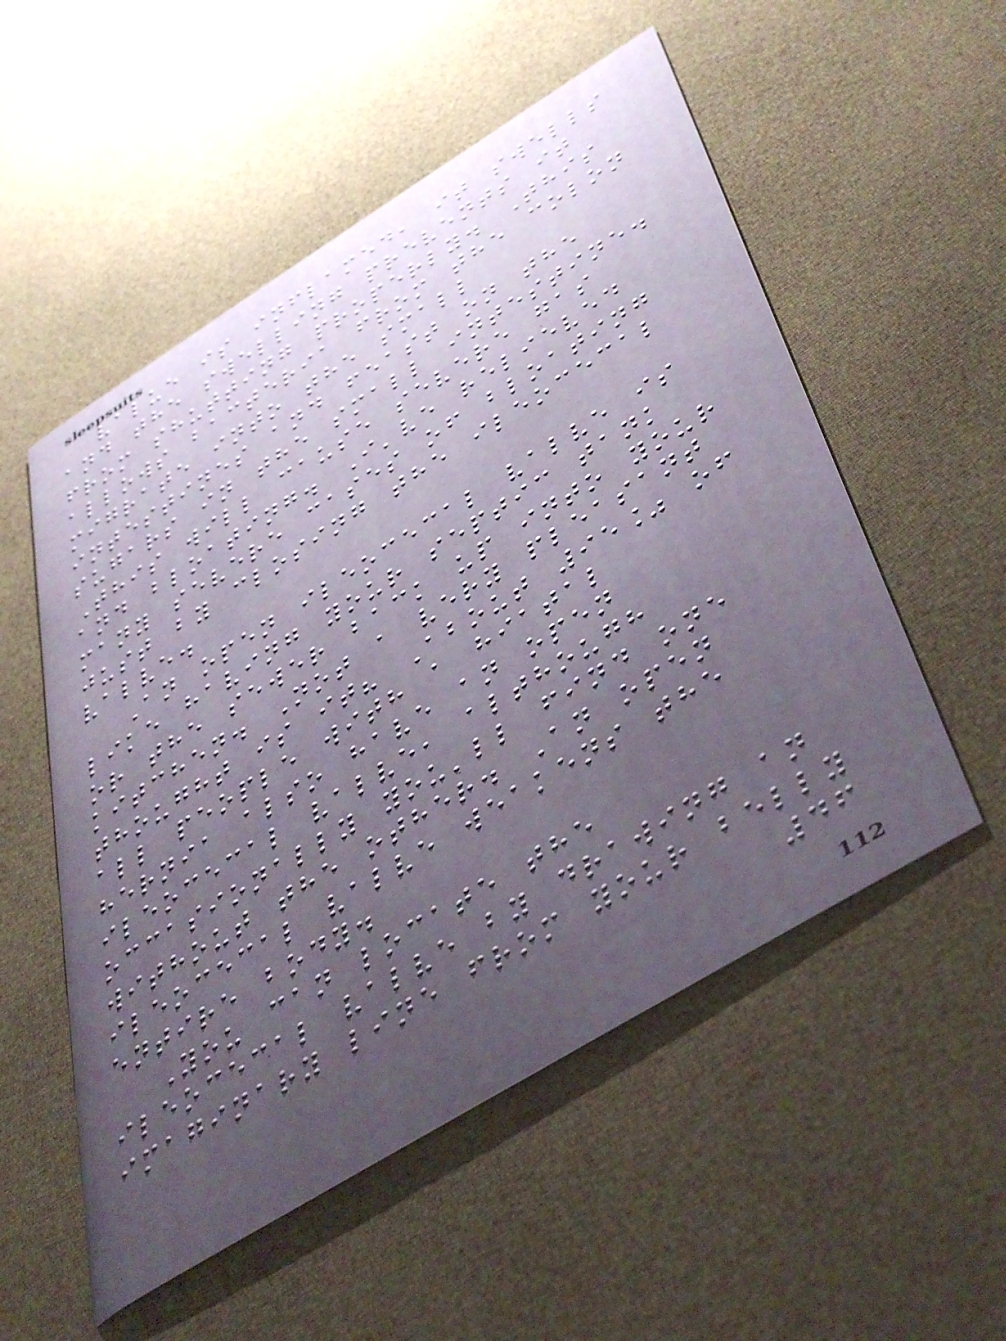value is inflamed, it swells
and the swelling prevents it
from shutting properly. This
allows bacteria from the colon
migrate into the small
intestines and feast on the
sugars in the small intestine.
This will cause severe gas
and bloating. I've relieved
many severe cases of bloating
just by closing the ileocecal
valve.
An open ileocecal valve is
like having your septic tank
or the sewer back up into your
kitchen. Not a very pleasant
thought is it? About 95% of
all people with a hiatal
hernia also have an open
ileocecal valve, although
occasionally you'll find one
without the other. An open
ileocecal valve weakens the
entire body.
You can locate the
ileocecal valve by drawing an
imaginary line from your belly
46
